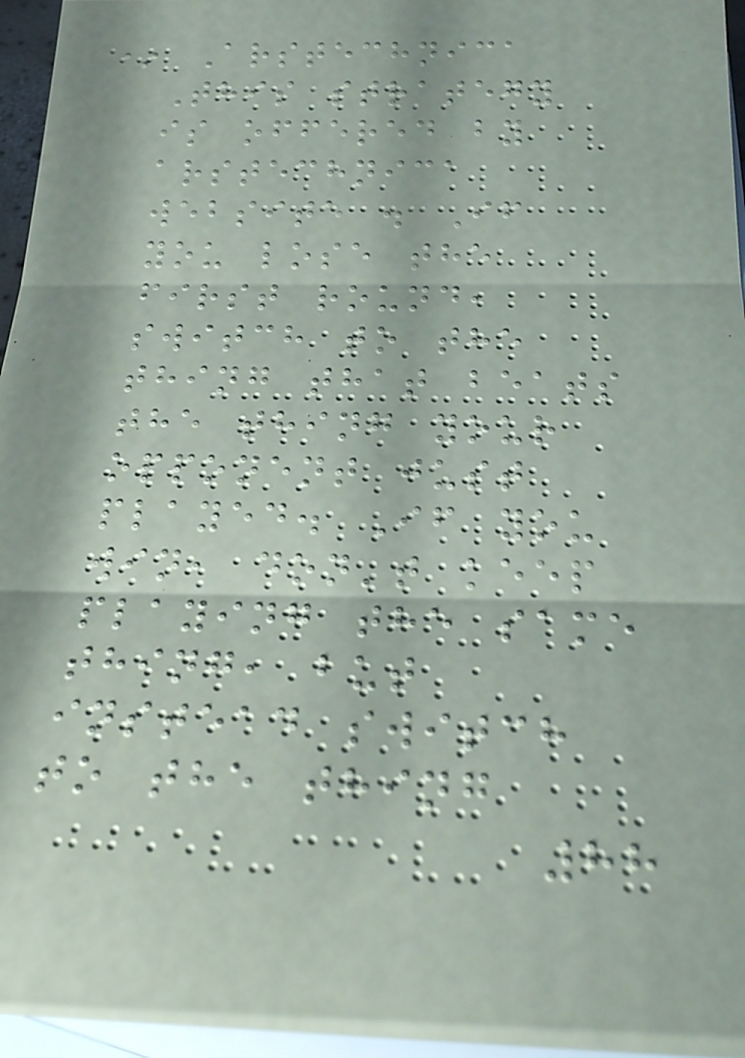* Arstechnica
This strategy
is offered by
arstechnica
website . If
you lose the
first round,
switch to the
thing that beats
the thing your
opponent just
played. If you
win, don't keep
playing the same
thing, but
instead switch
to the thing
88
